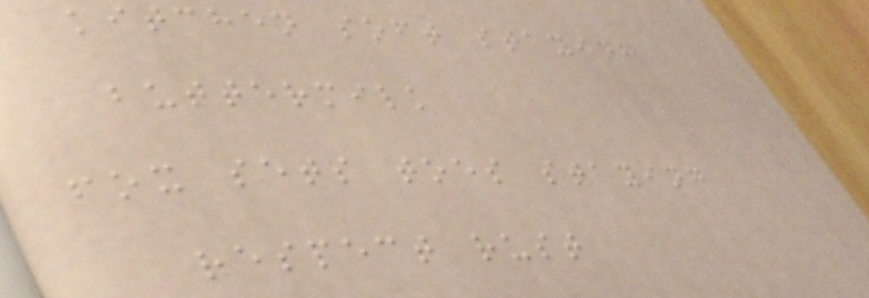kitchen soft staying
buttermilk
fox sets toes staying
respect rust
